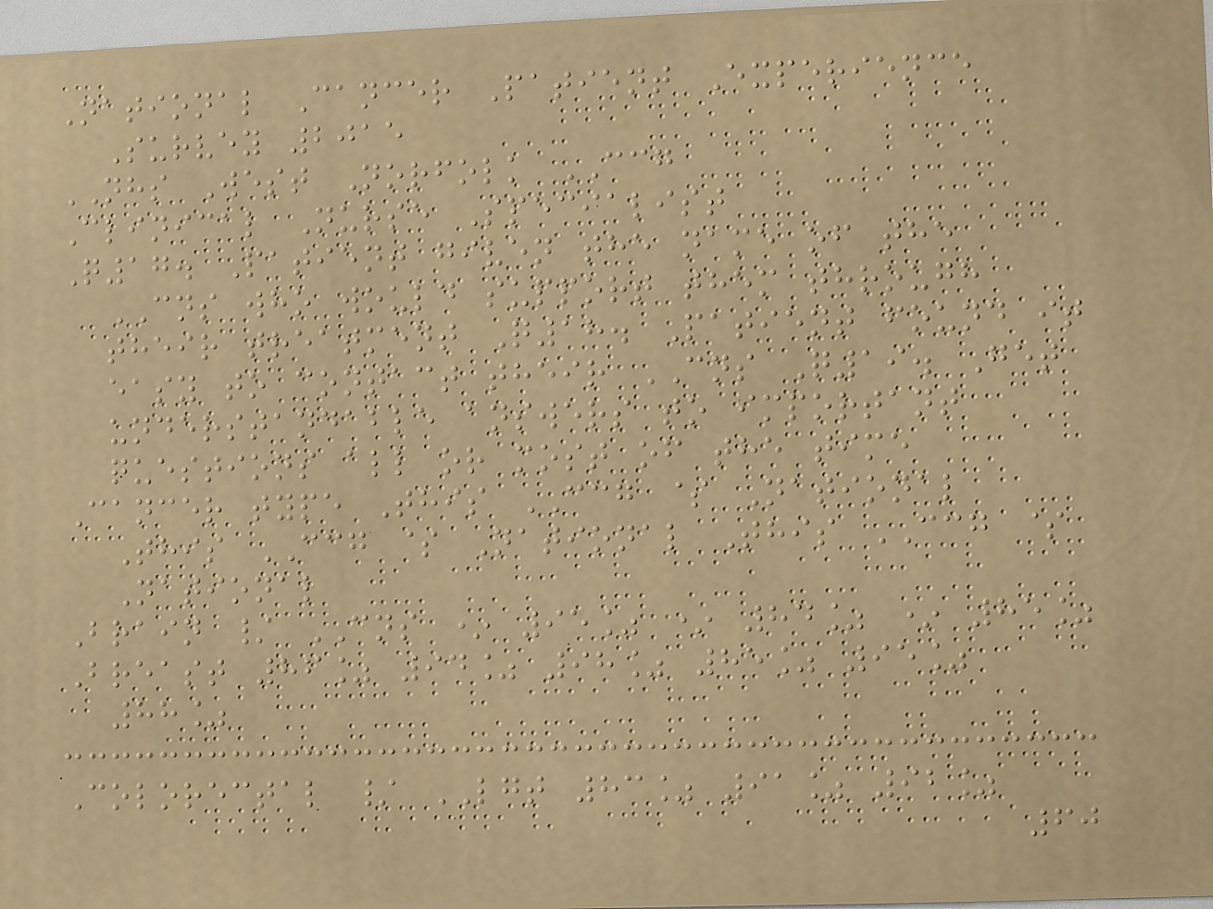National Cancer Patient Experience
Survey 2015
NHS West Norfolk CCG
Clinical Nurse Specialist
Q17. Patient given the name of the
CNS who would support them through
their treatment Q18. Patient found it
easy to contact their CNS Q19. Get
understandable answers to important
questions all or most of the time
Cancer type This CCG $ National
This CCG $ National This CCG $
National
Brain / CNS * 95% * 84% * 85%
Breast 86% 94% 98% 85% 95%
88%
Colorectal / LGT 83% 91% 92%
60
